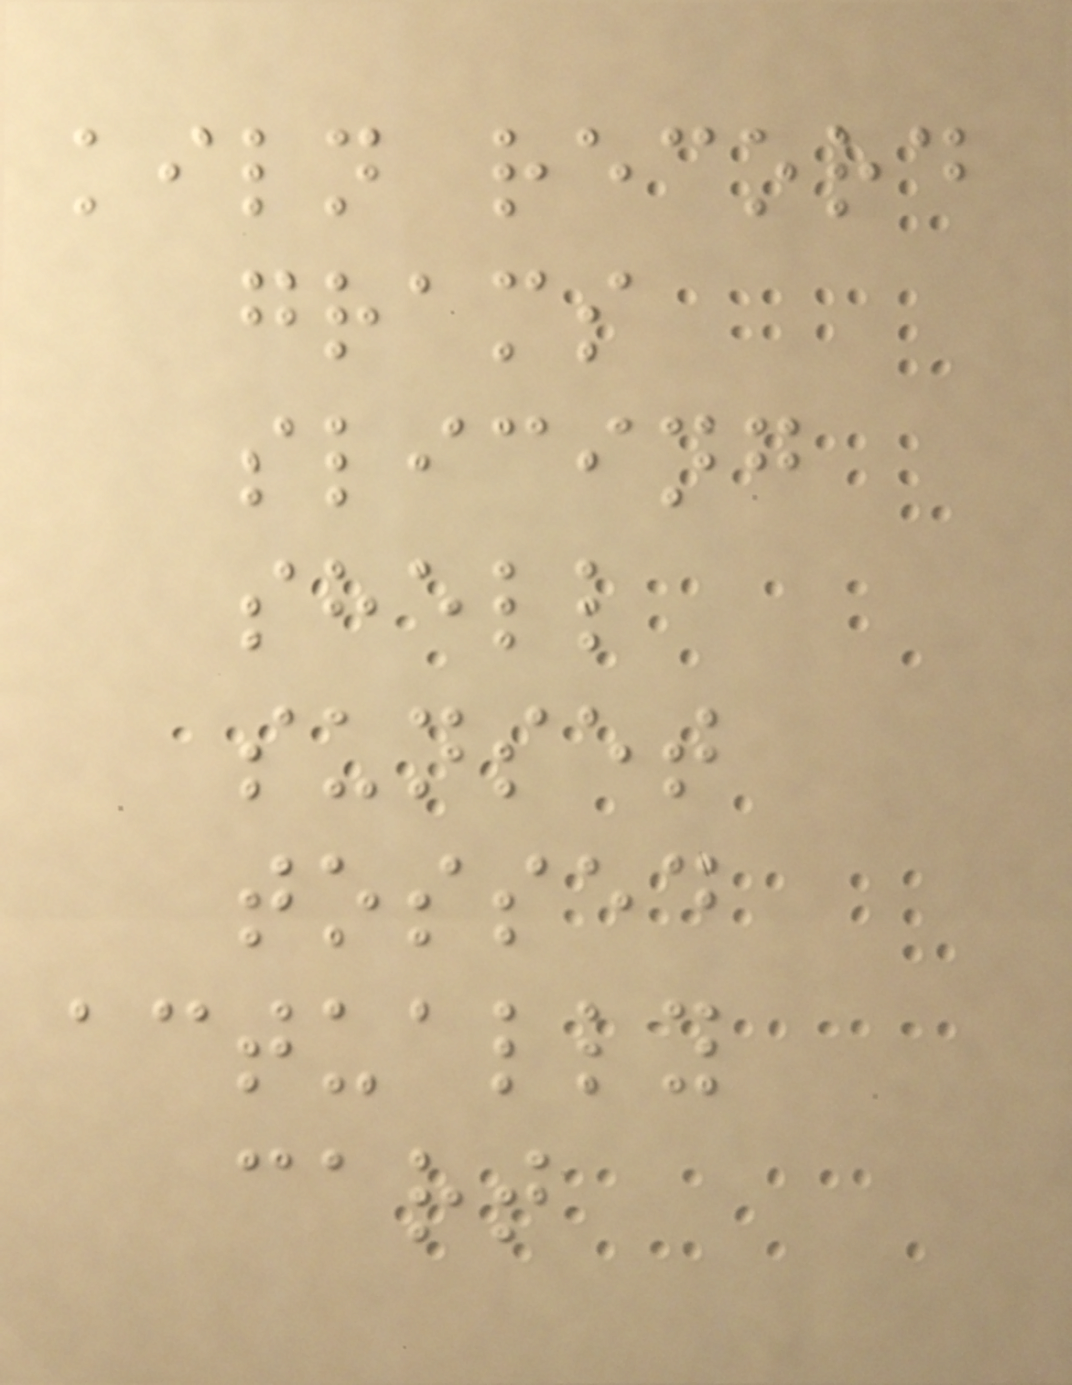kiln record
grams
slicing
shell
sunset
tossed
actually
cart
